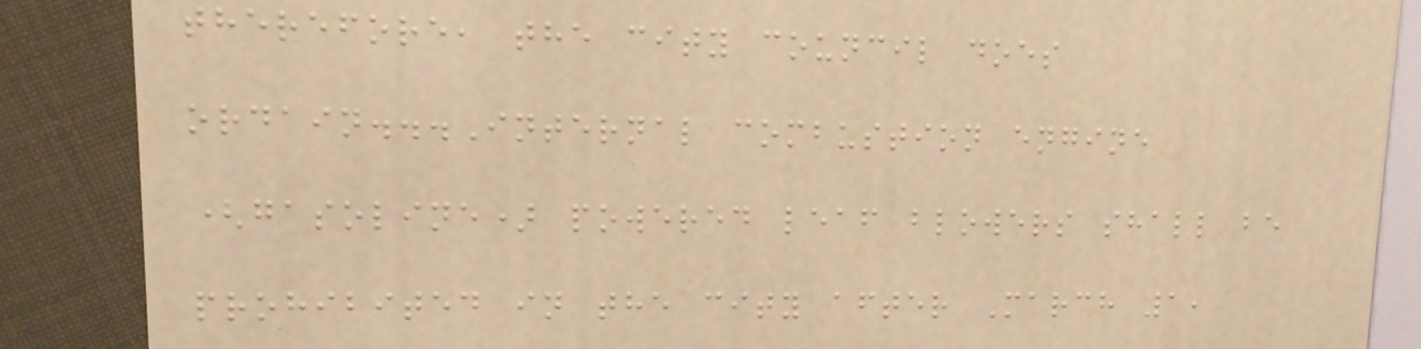therefore, the city council does
ordain...Internal combustion engine
(gasoline) powered leaf blowers shall be
prohibited in the city after March 1,
